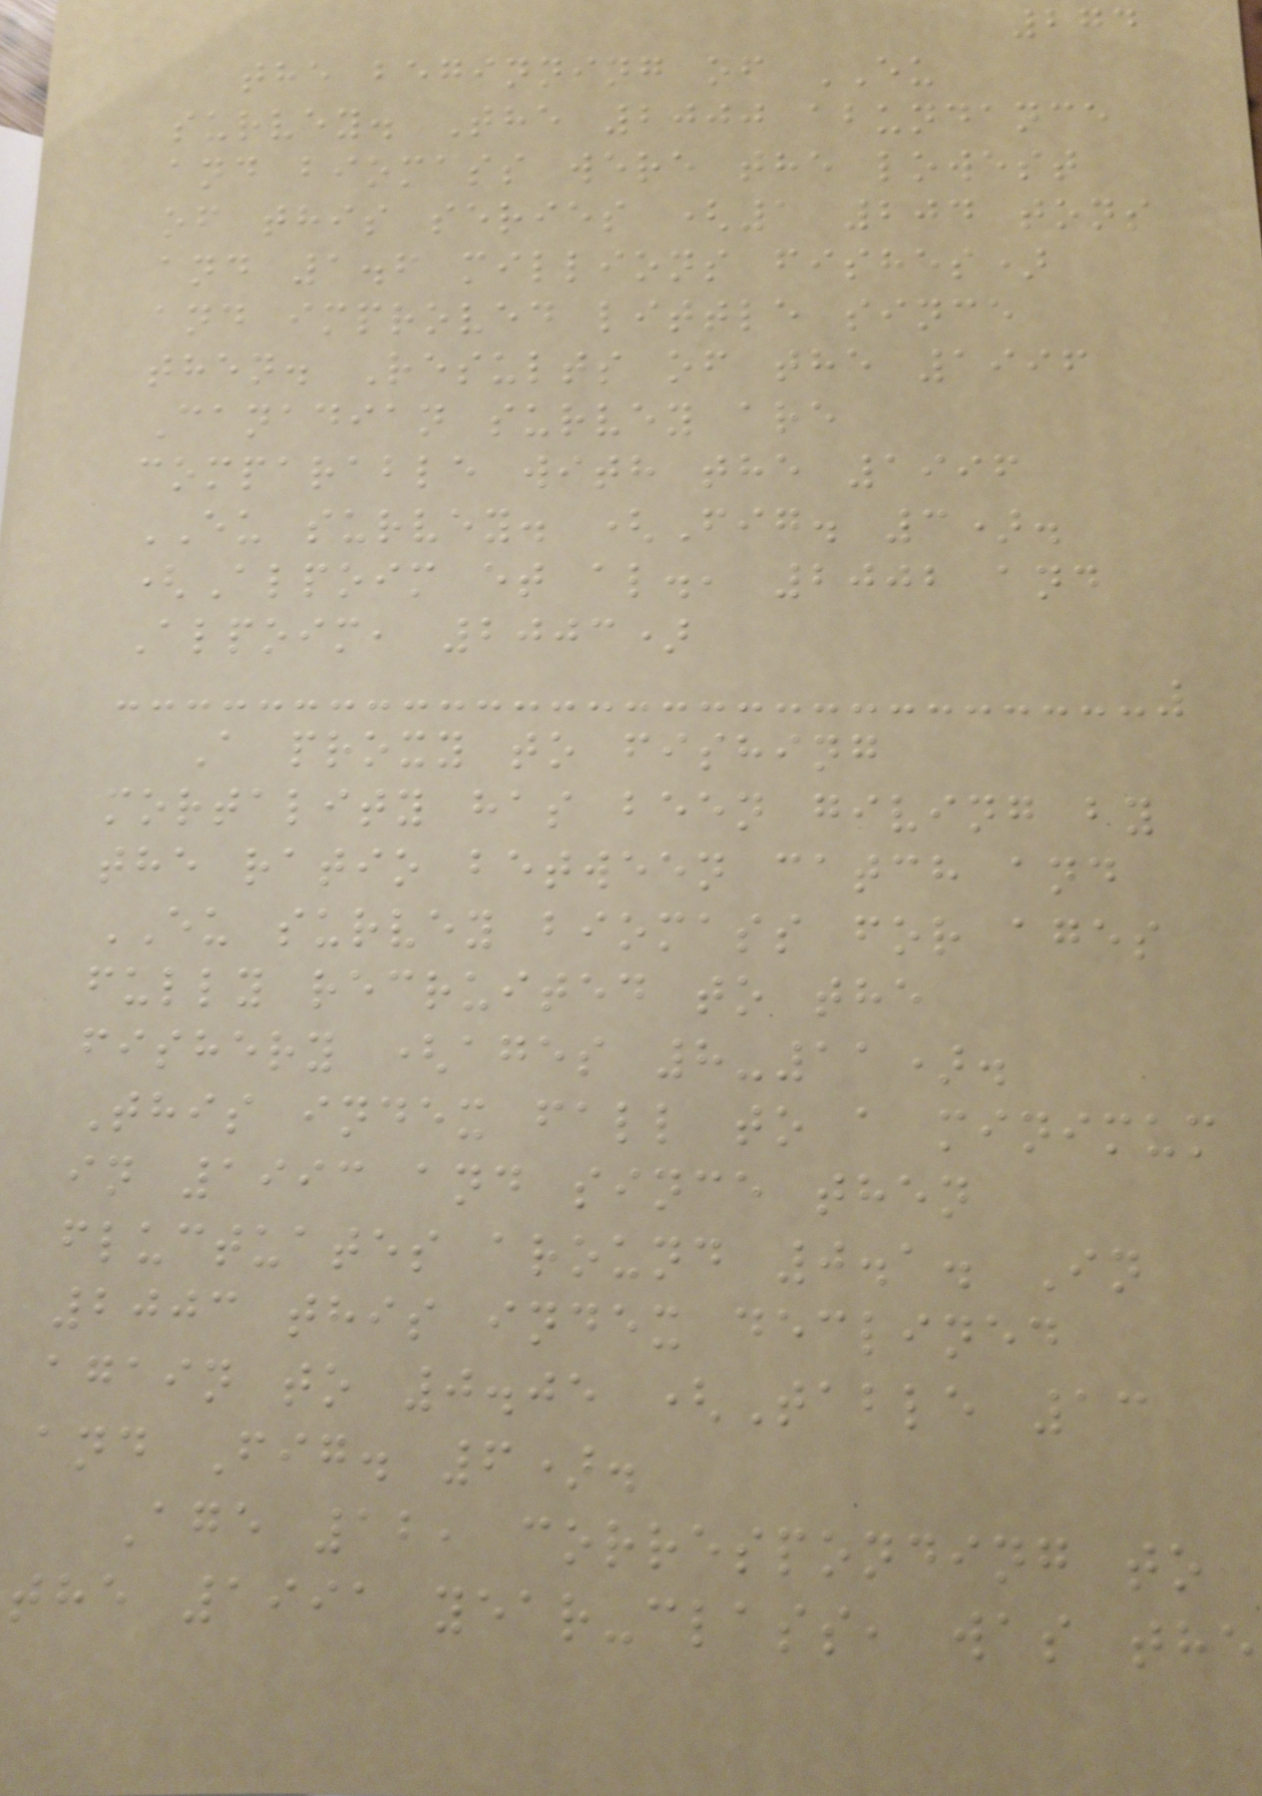274
the beginning of EU
survey. The 2000 abundance
and biomass were the lowest
of this series (1 204 tons
and 1.6 millions fishes)
and improved little since
then. Results of the 1996
Canadian survey are
comparable with the 1996
EU survey. (Fig. 3).
(Alpoim et al., 2002 and
Alpoim, 2003)
A proxy to fishing
mortality has been giving by
the ratio between catch and
EU survey biomass for ages
fully recruited to the
fishery (ages 8-11).
This index fall to a minimum
in 1993 and since then
fluctuates around 0.1. In
2003 this index declined
again to 0.05 (Table 13
and Fig. 6).
Age 12, corresponding to
the 1991 year-class, was the
